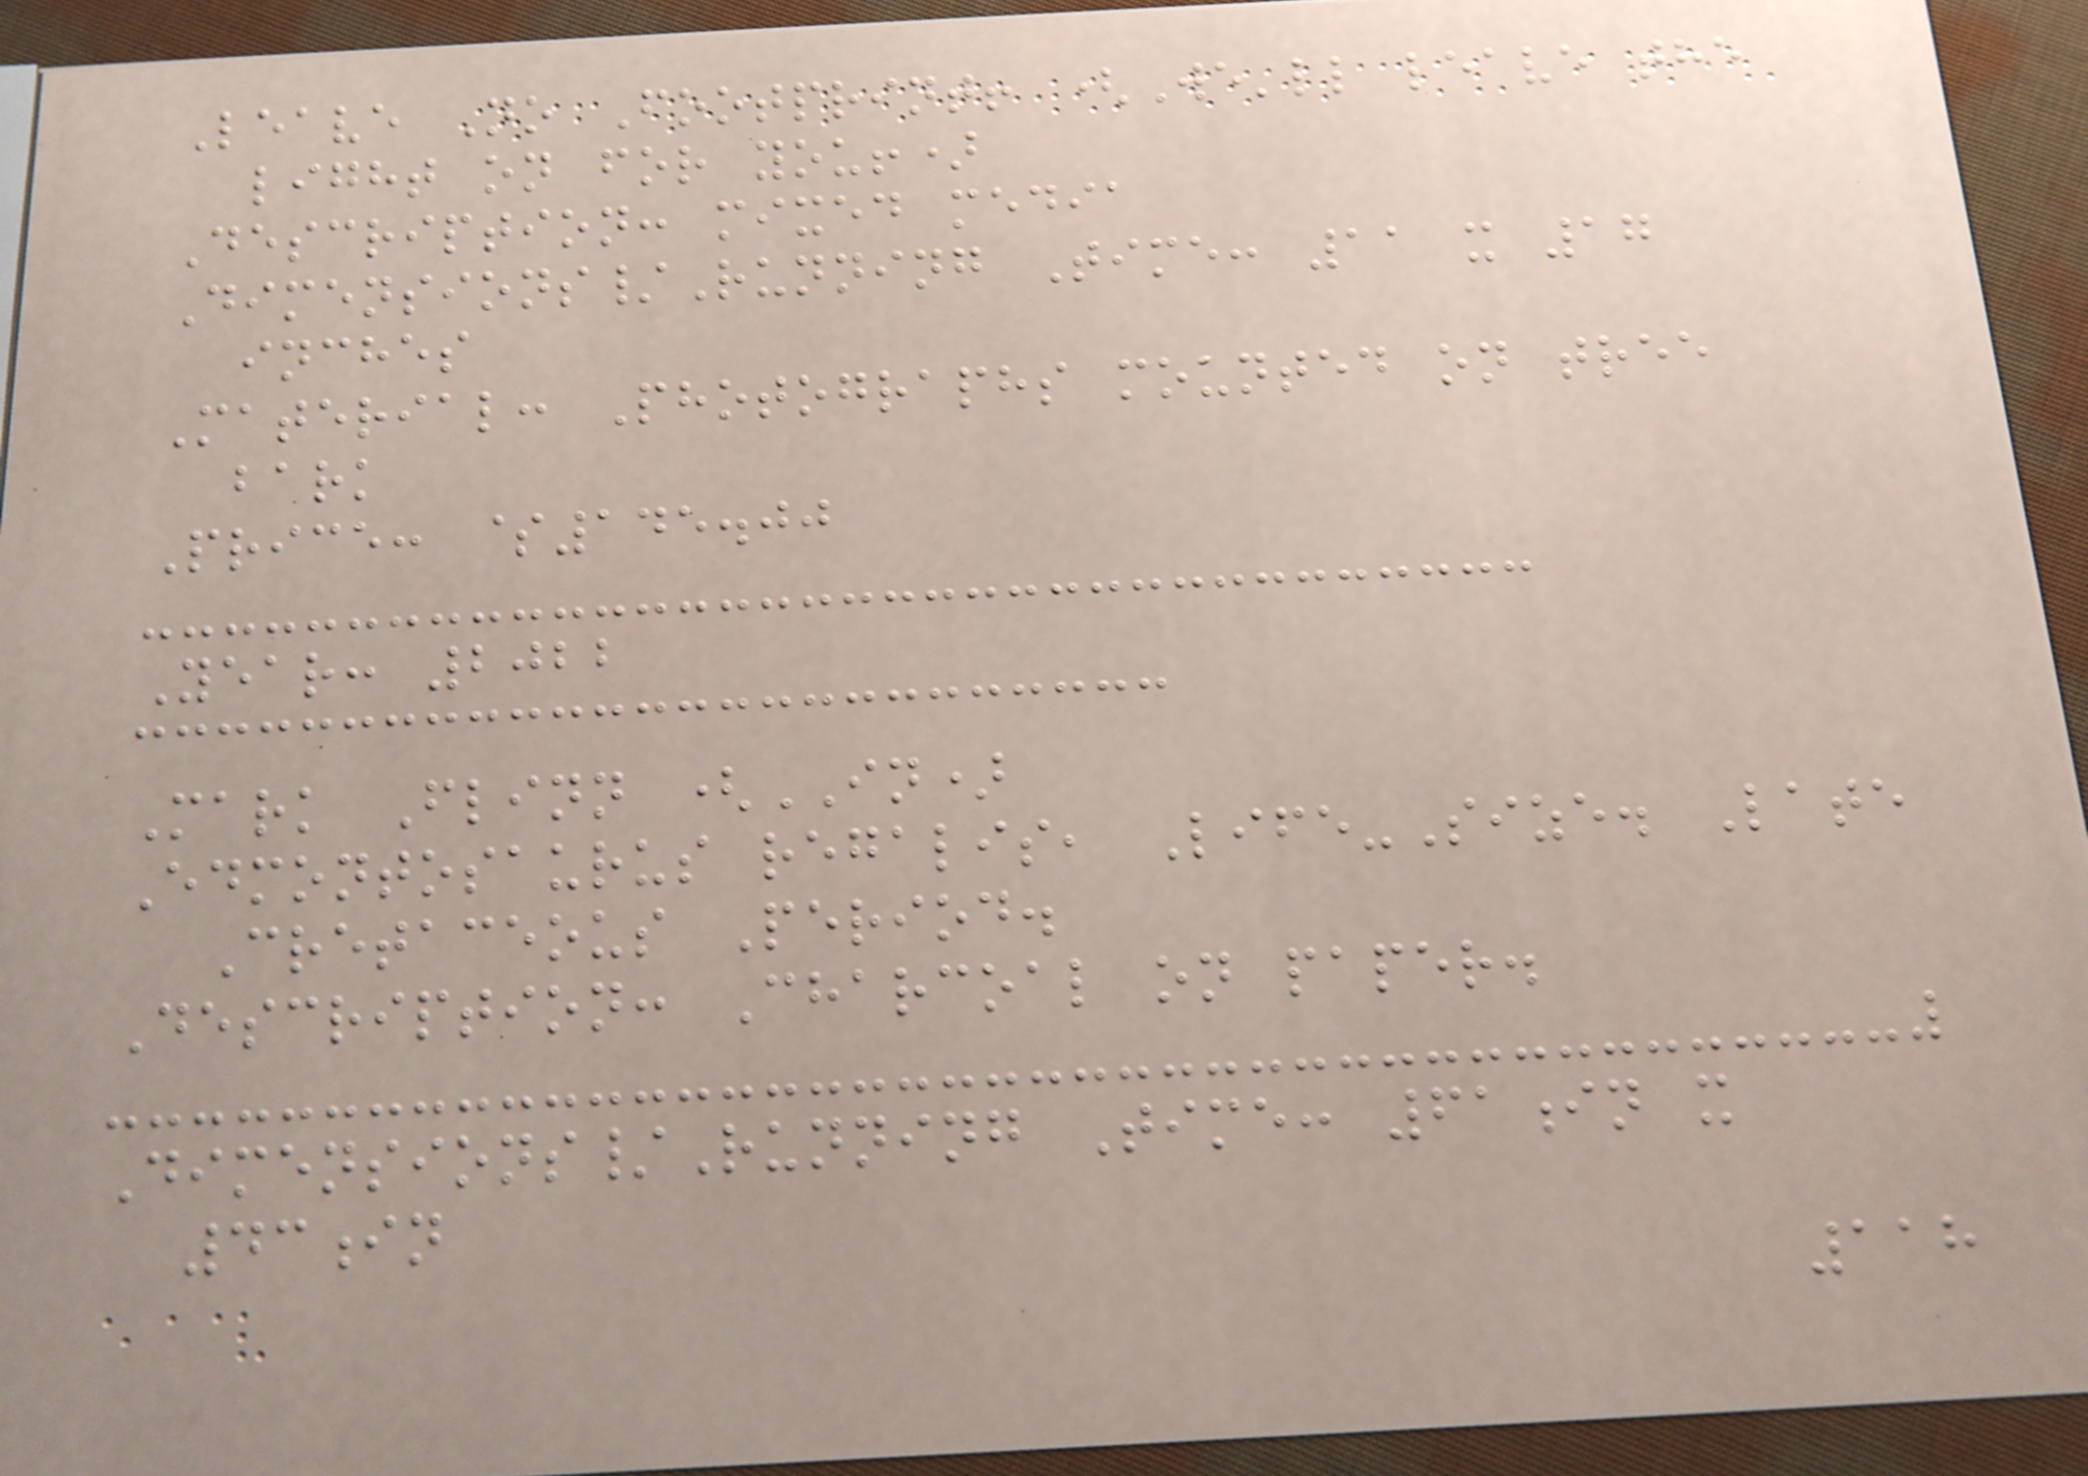Leave No Footprint! (We'll leave the
light on for you!)
Description: mixed media
Dimensions/Running Time: 11 x 17
inches
Material: Photographs mounted on tree
bark
Price: $145.00
Year: 2022
Mark Flinn (IN)
Edmontosaurus regalis, Life-Size. Late
Cretaceous Period.
Description: Charcoal on paper.
Dimensions/Running Time: 61in x
43in
118
